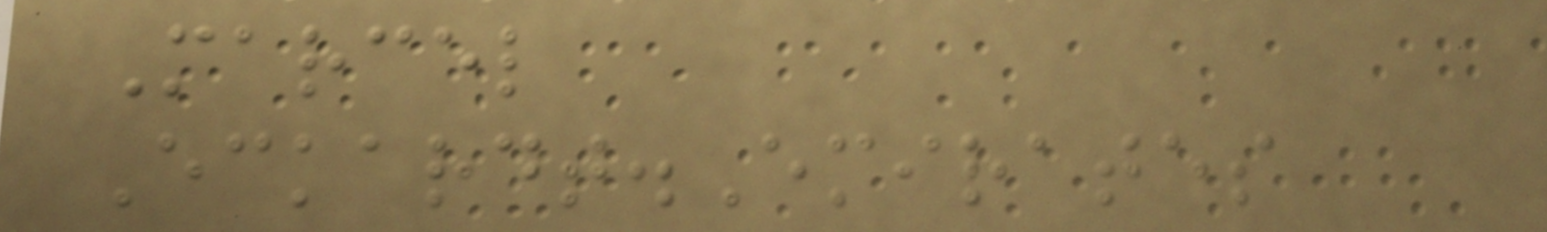Marcel
Eckardt.Emirates
